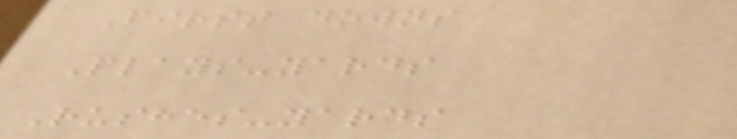First downs
Plays-yards
Rushes-yards
